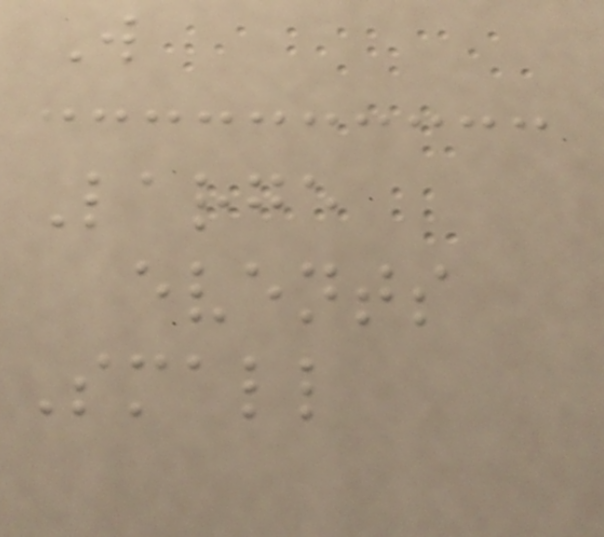W
Large
events
Small
